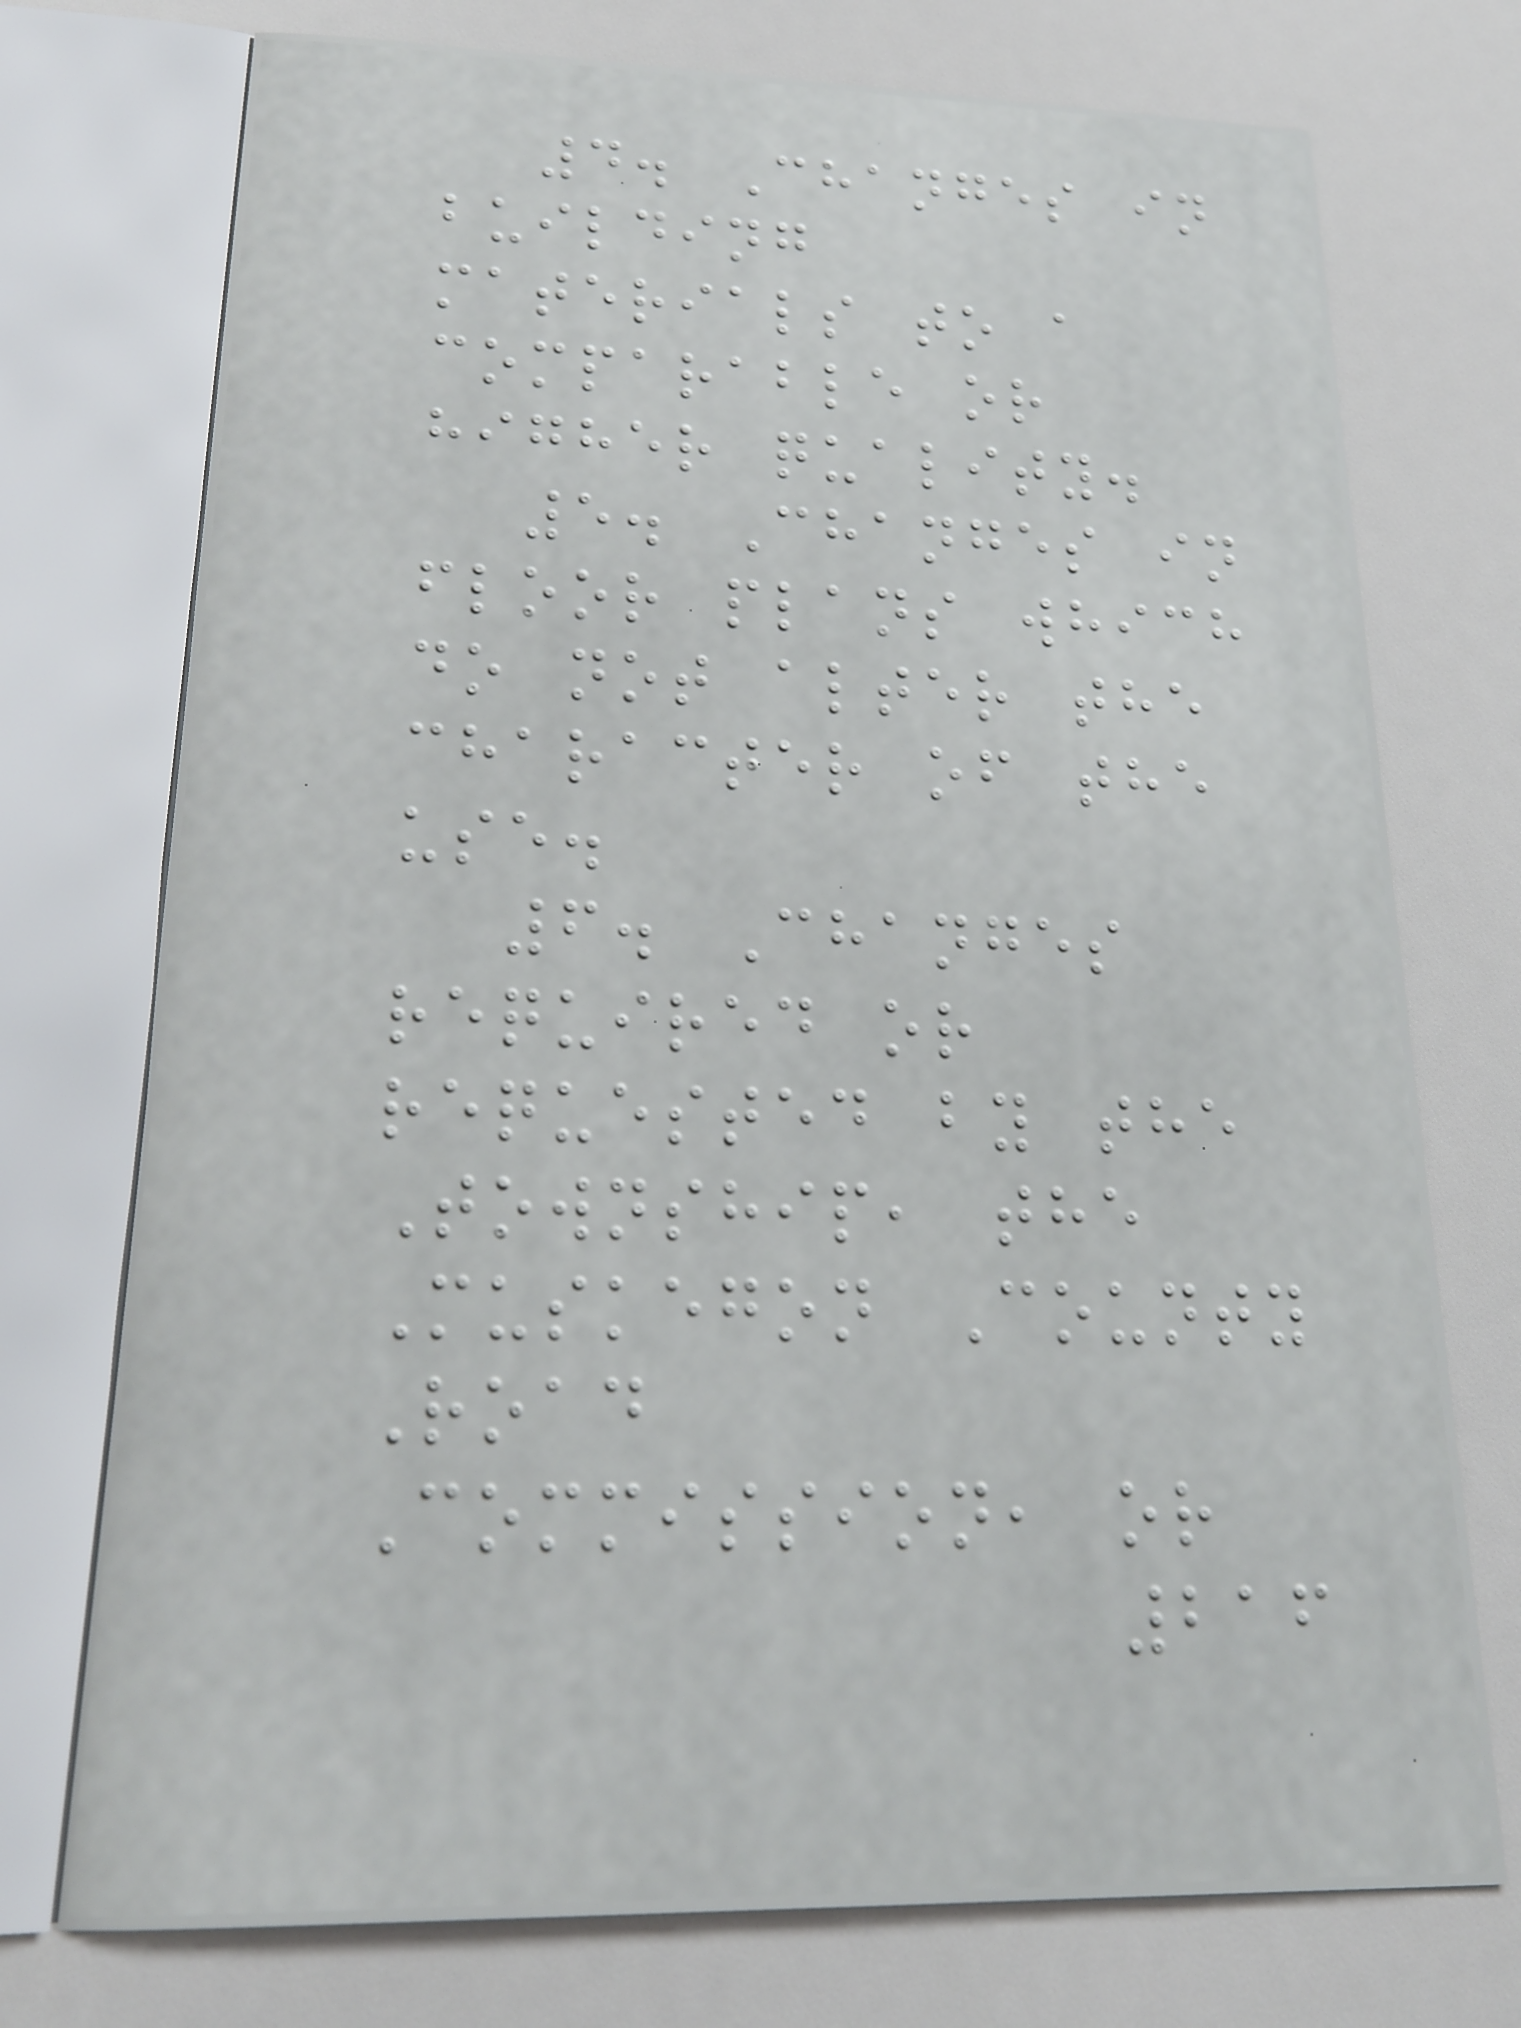4. Changes in
building
materials to a
comparable or
higher quality.
5. Changes in
floor plans which
do not alter the
character of the
use.
6. Changes
required or
requested by the
Township, the
Muskegon County
Road
Commission, or
216
